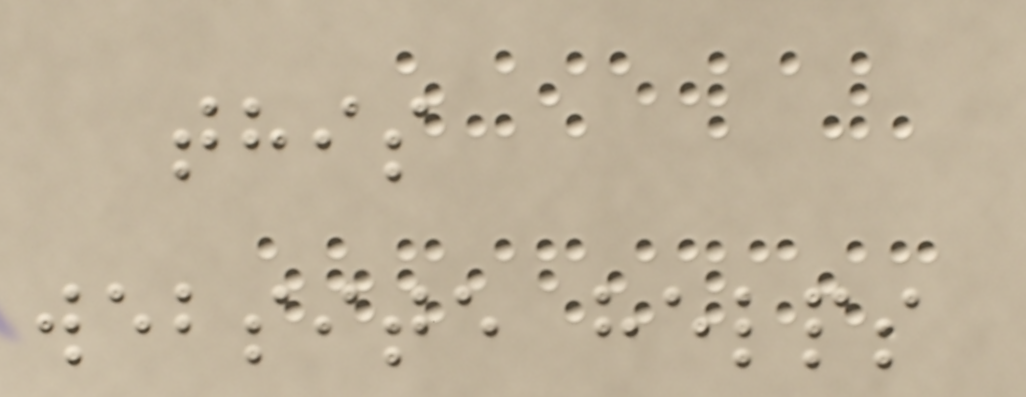this
website helps
